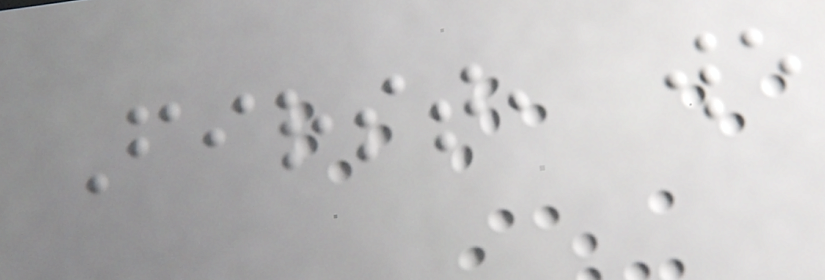First, we
